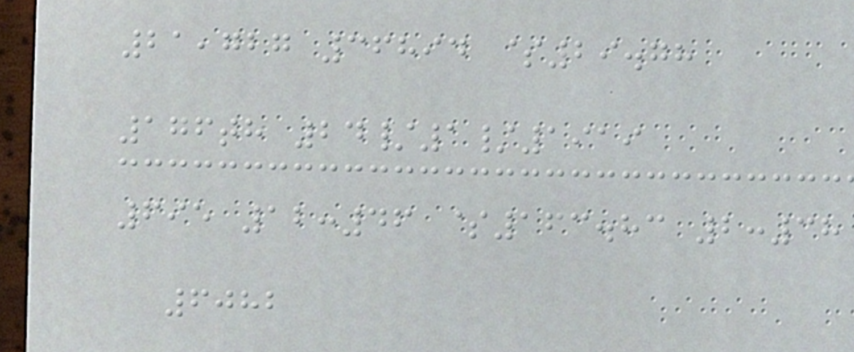21,727 36894 $29.78
176th 24/1/1919
695 12:46 $163.83 2:38
6082
